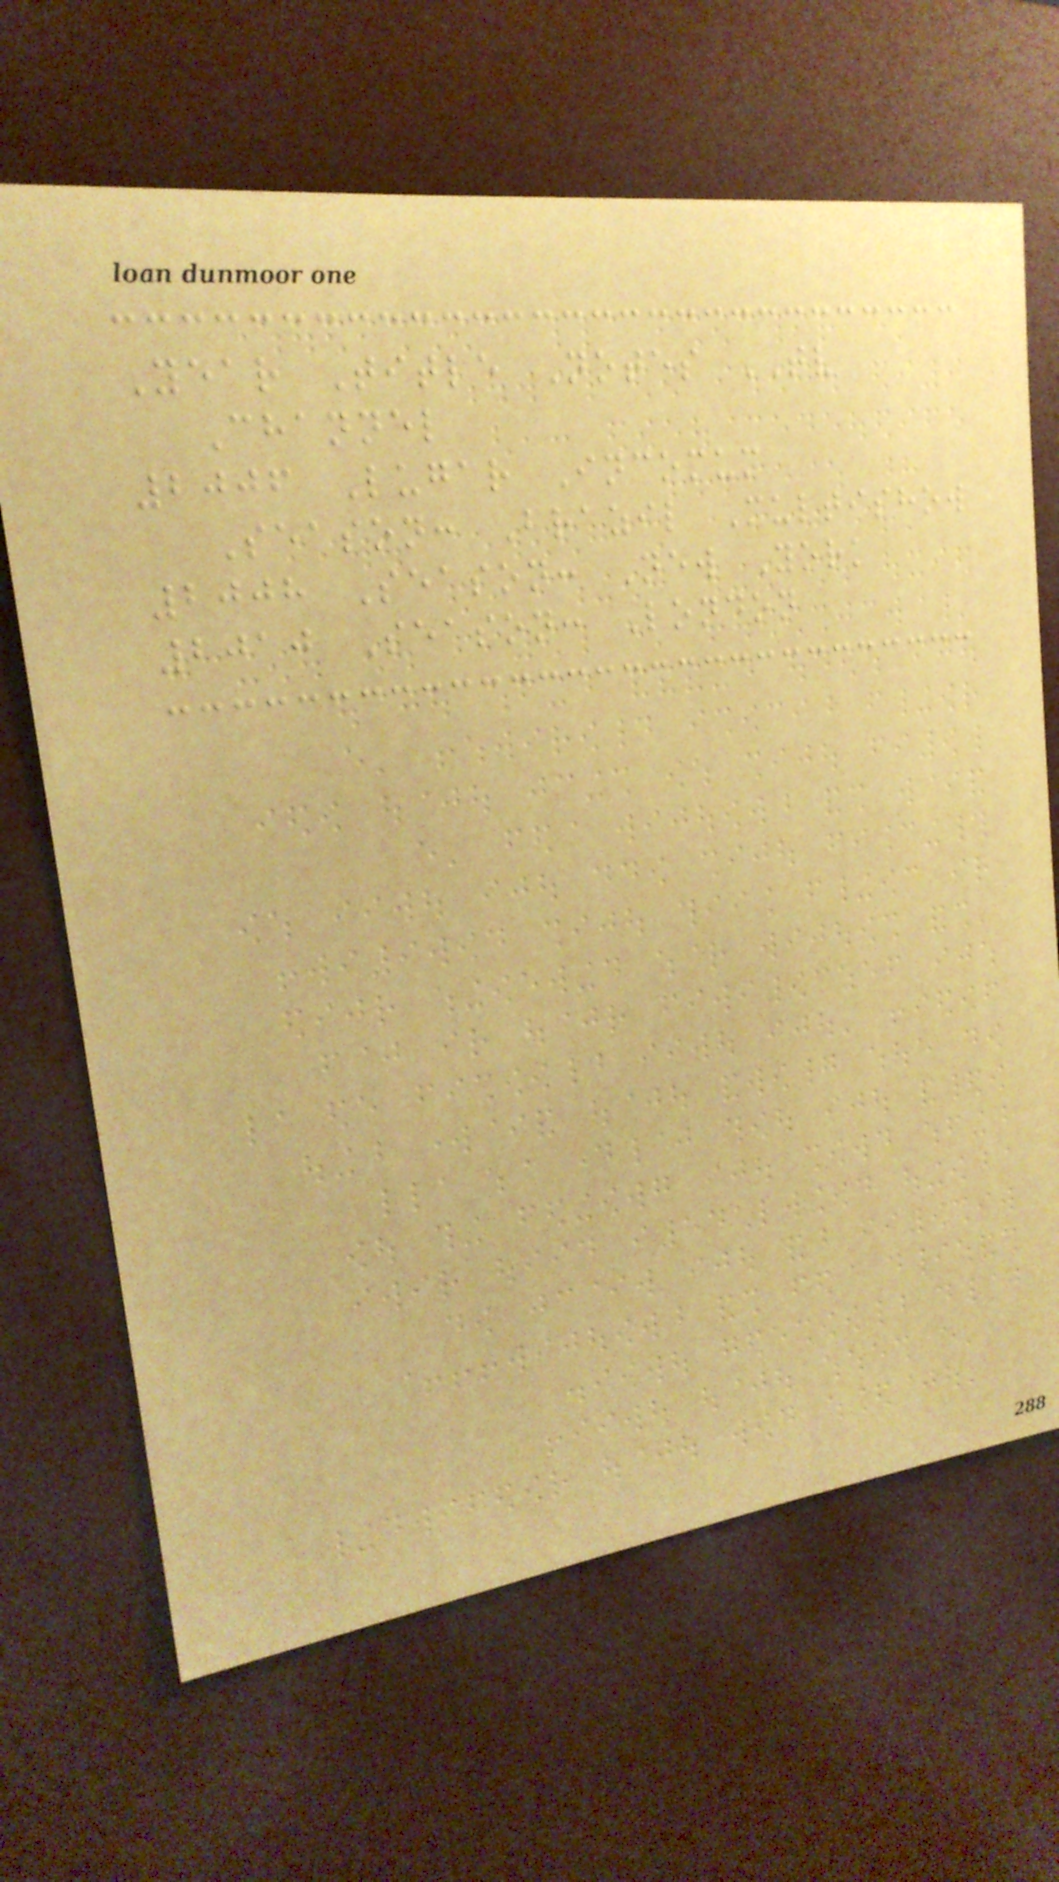Year Title Notes TV
Channel
2006 Lugar Incomum
Season: Brazil Multishow
2008 Season: New York
2010 Season: London
